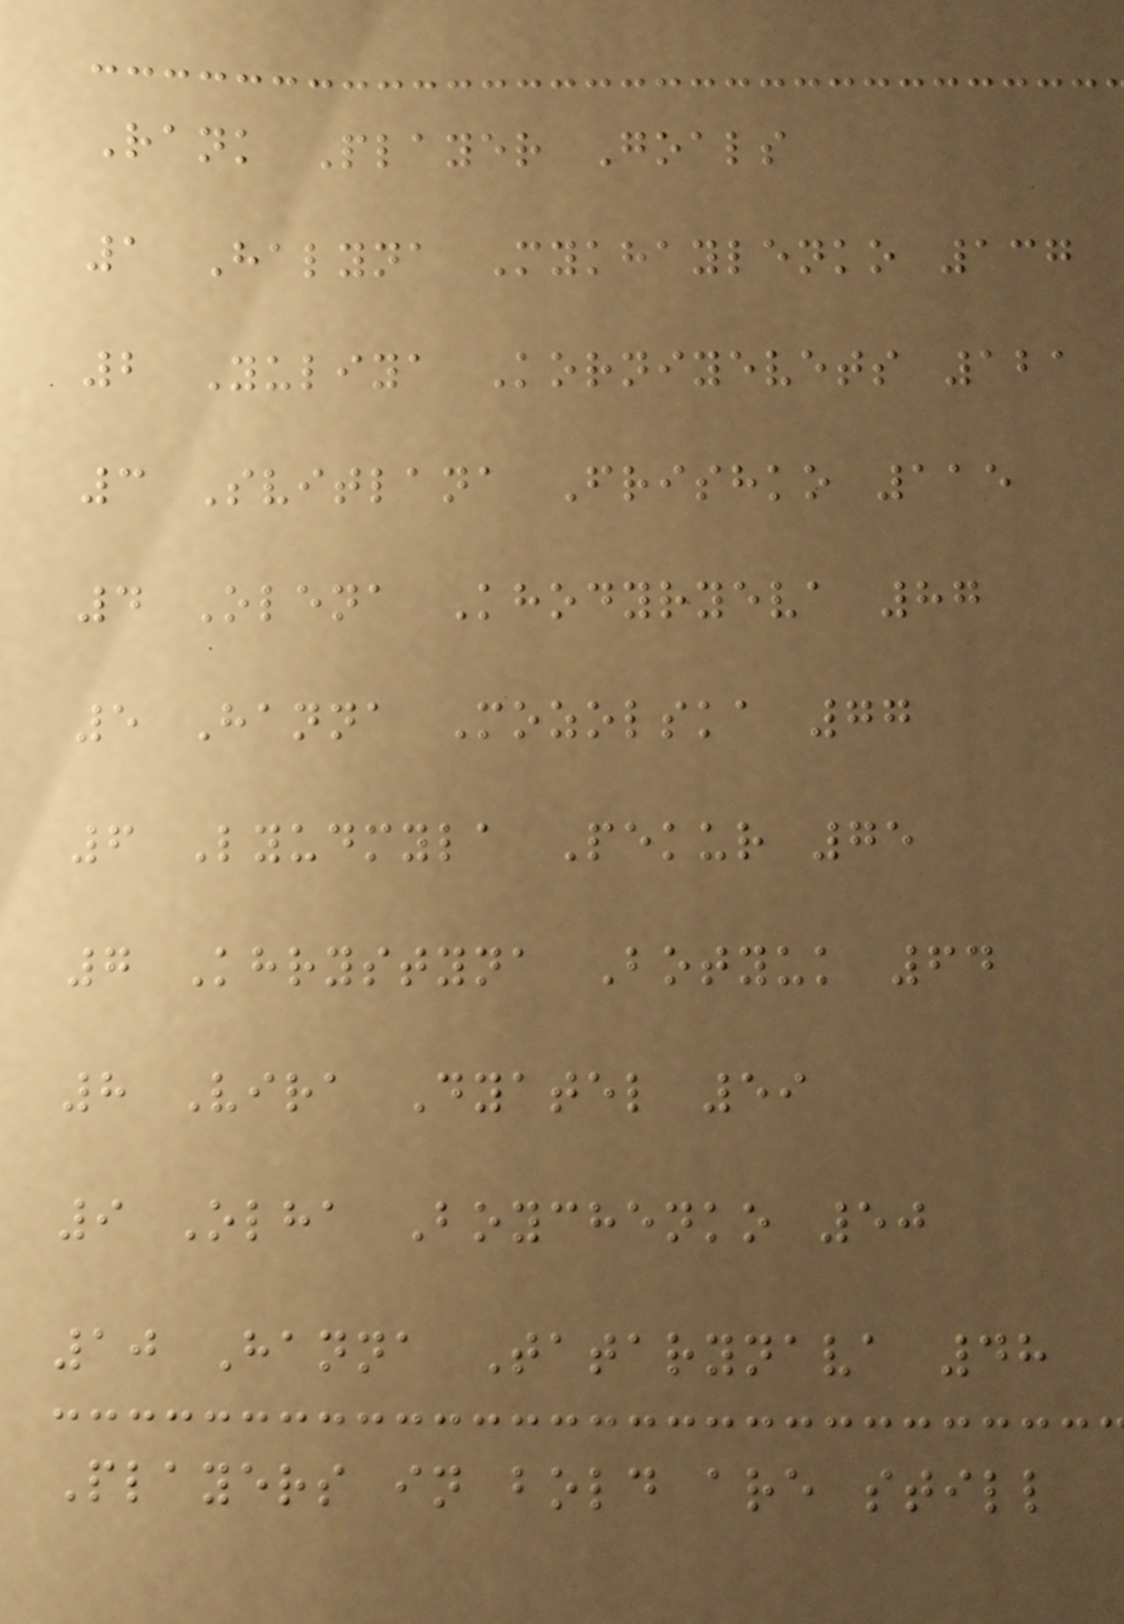Rank Player Goals
1 Halyna Mykhaylenko 137
2 Yuliya Korniyevets 121
3 Svitlana Frishko 115
4 Olena Khodyryeva 87
5 Hanna Mozolska 77
6 Lyudmyla Pekur 75
7 Khrystyna Botyuk 64
8 Vira Dyatel 59
9 Olha Boychenko 50
10 Hanna Tatarynava 48
Players in bold are still
